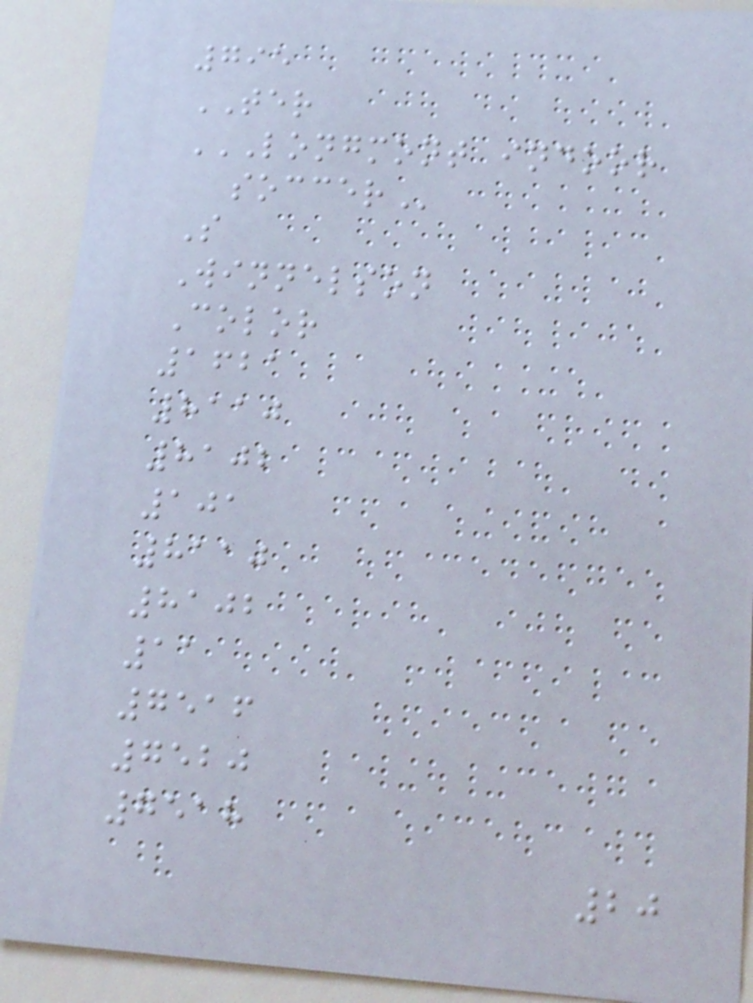795
TER
LONGMONT INDOOR
SOCCER
S
Winnelson
Color
1621
8110
8102
101
8110
8102
11
7516
7520
7518
20
